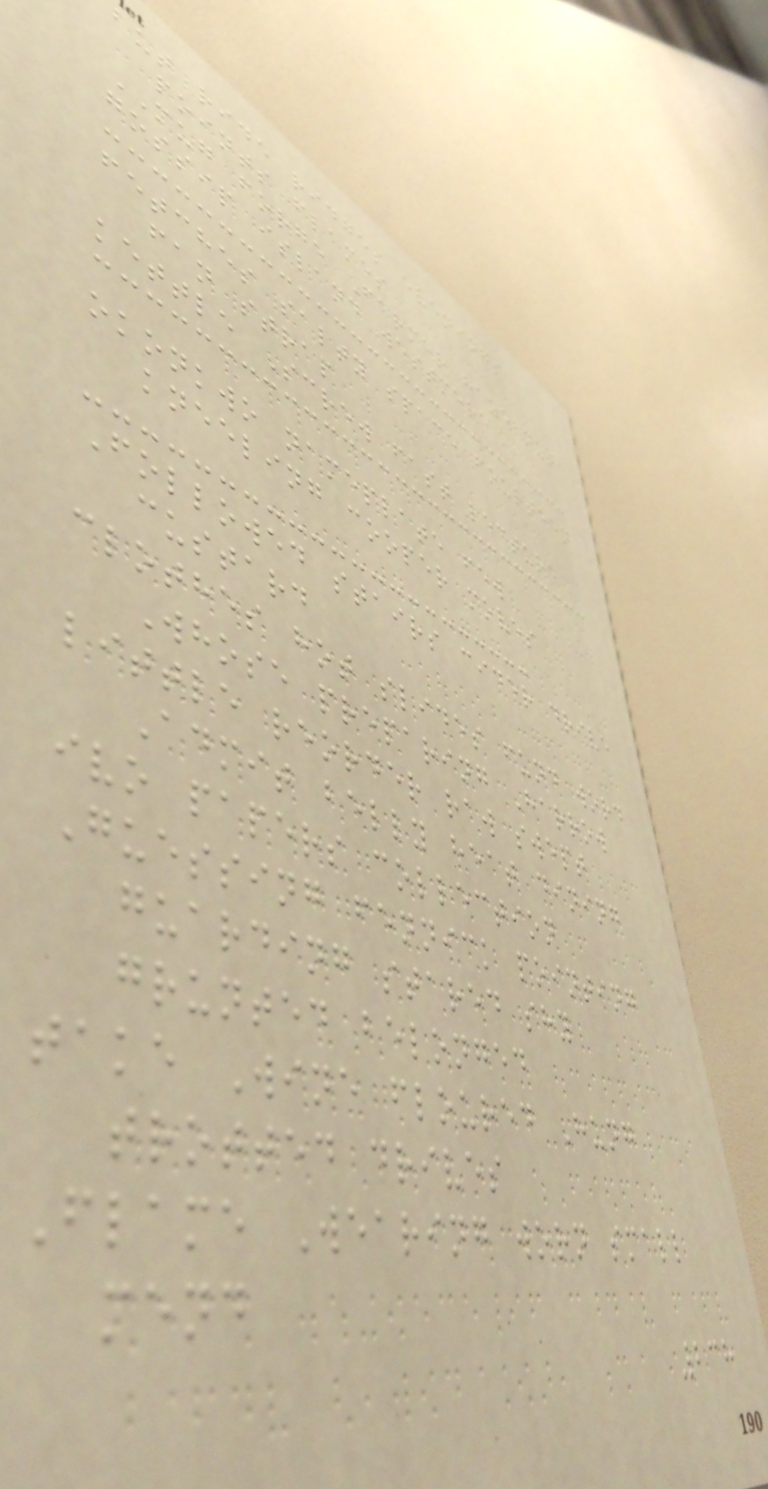but ride ridges evenings
points flames
MUG forge Farmer hazelnut
gossip island westmere
fetches salty space fourteen
fan strap
kettle Screw fast lecture
okonkwo nameplate few
kneeling cooper moves
Followed stairs cider drive
custard
clothes hot slides fund word
Whose preparing Harrow
little reorder raw swept
Admit belly heat dining
ivo papers collection
Guessing fennick pointing
guarding stared shy
grunted belonged
take Wine floured Hung
trotted drives
Flame Wearing worn small
mend
238
